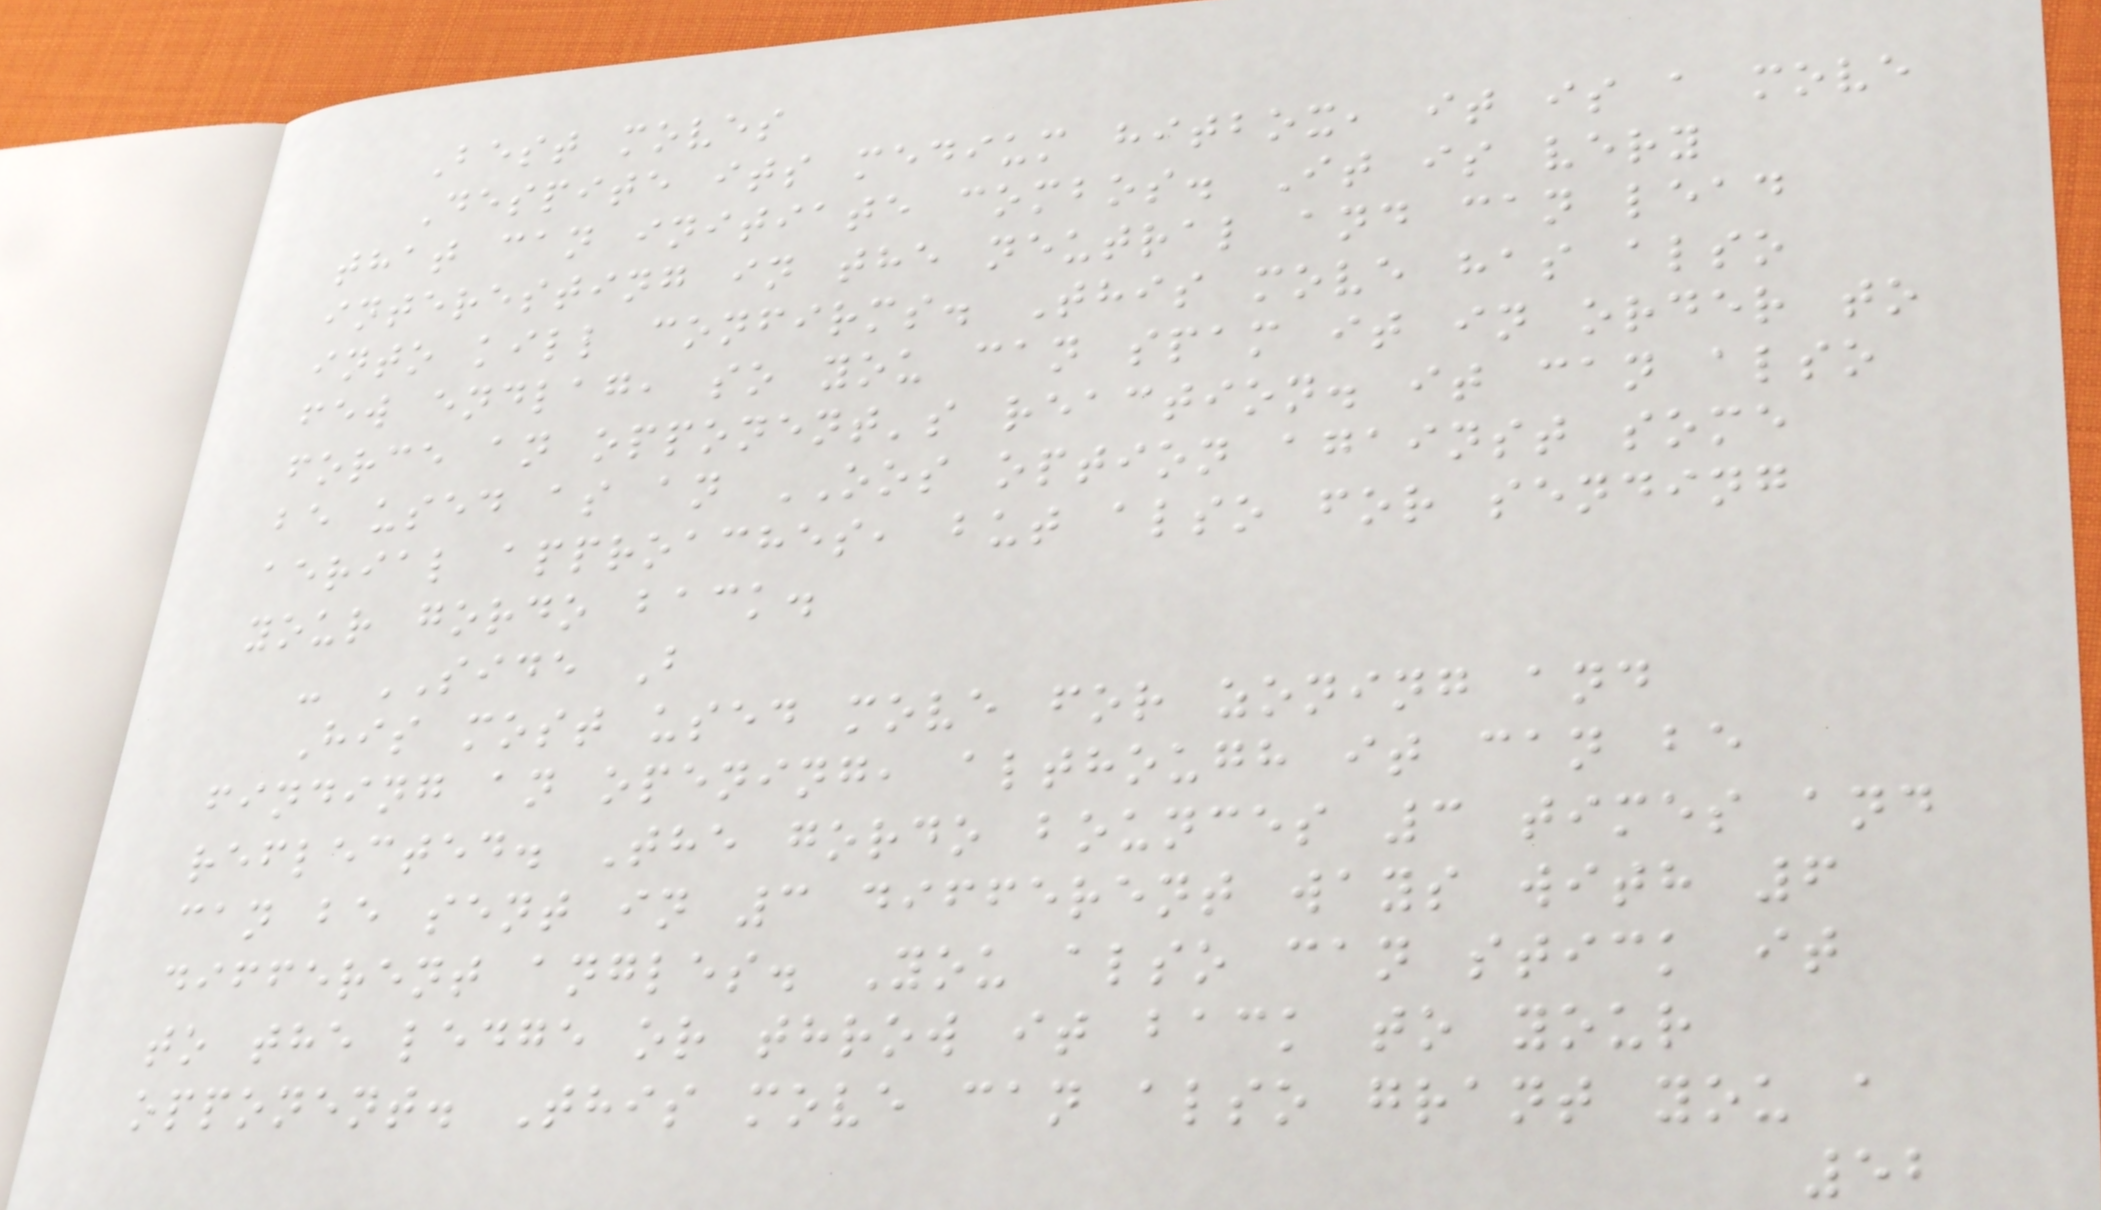Best moves
Despite its medium hitbox, it is a move
that can initiate combos. It is very
interesting in the neutral and can lead
into kill confirms. This move has also
few endlag, so you can spam it in order to
force an opponent's reaction. it can also
be used as an OOS option against some
aerial approaches, but also for sending
your gordo back.
- SIDE B
His most used move for zoning and
finding an opening, although it can be
reflected. The gordo bounces 3 times and
can be sent in 3 different ways with 6
different angles. You also can stick it
to the ledge or throw it back to your
opponent. This move can also grant you a
52
